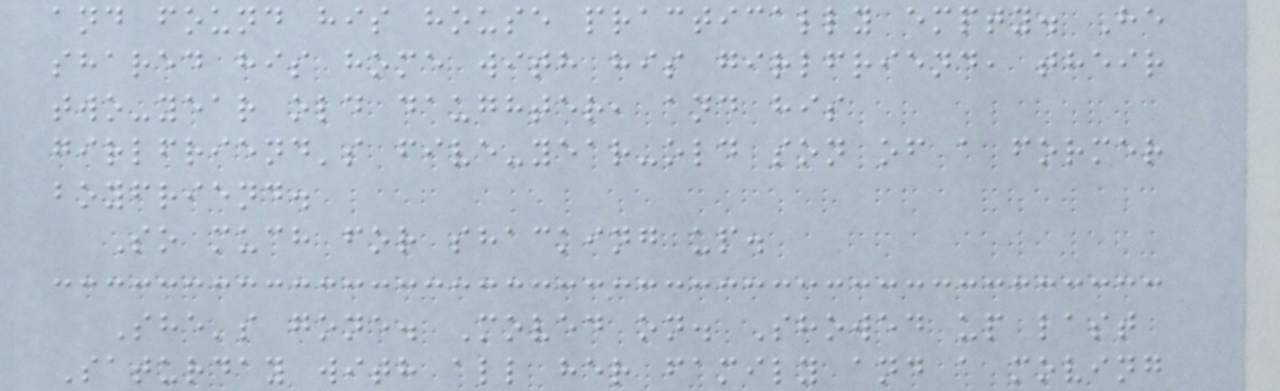and found his house practically empty. He
shared his home with his girlfriend, their
two-year old daughter, and his
girlfriend's five-year-old son of a former
boyfriend.
So much for shacking up.
She's gone. Moved on. Showed up last
Saturday with all her family and a moving
